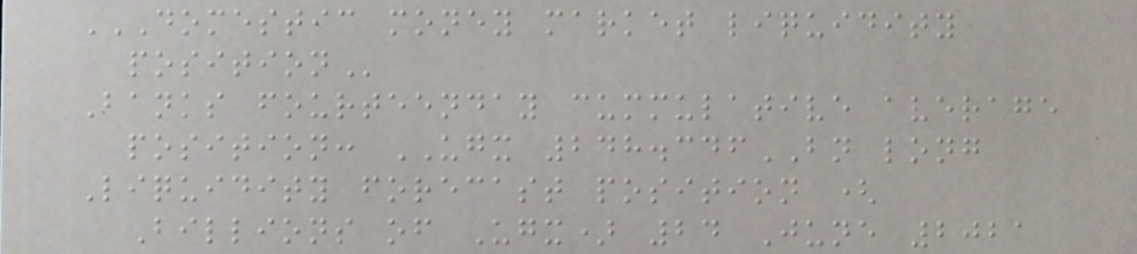DOMESTIC MONEY MARKET LIQUIDITY
POSITION
Banks fourteenday cummulative average
position: UGX 248.346BN long
Liquidity forecast position (
Billions of Ugx) 24 June 2021
